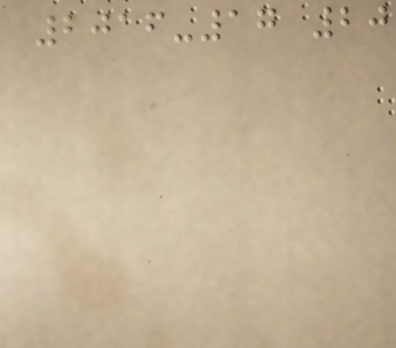2016-17 20
